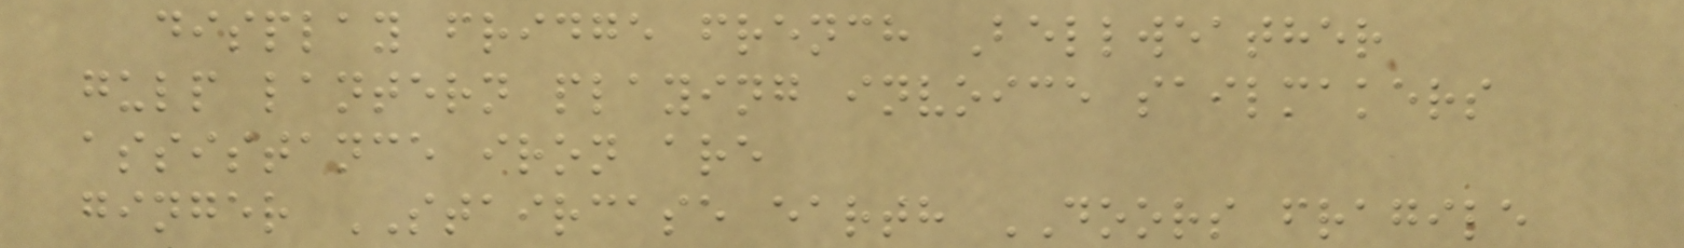display fridge french Bellweather
gulp lantern playing invoice sailmakers
assistance iron are
ginger STAIRCASE earth DOORS fragile
